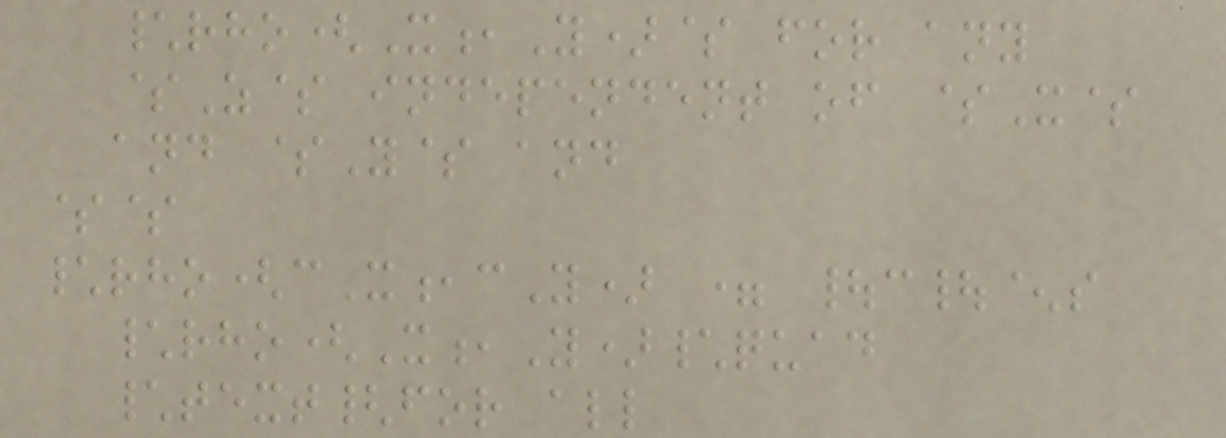\rho(X,Y)$ for any
$Z$ independent of $X$
and $Y$ and
$$
\rho(cX,cY) = |c|^s
\rho(X,Y)\quad
\text{for all
